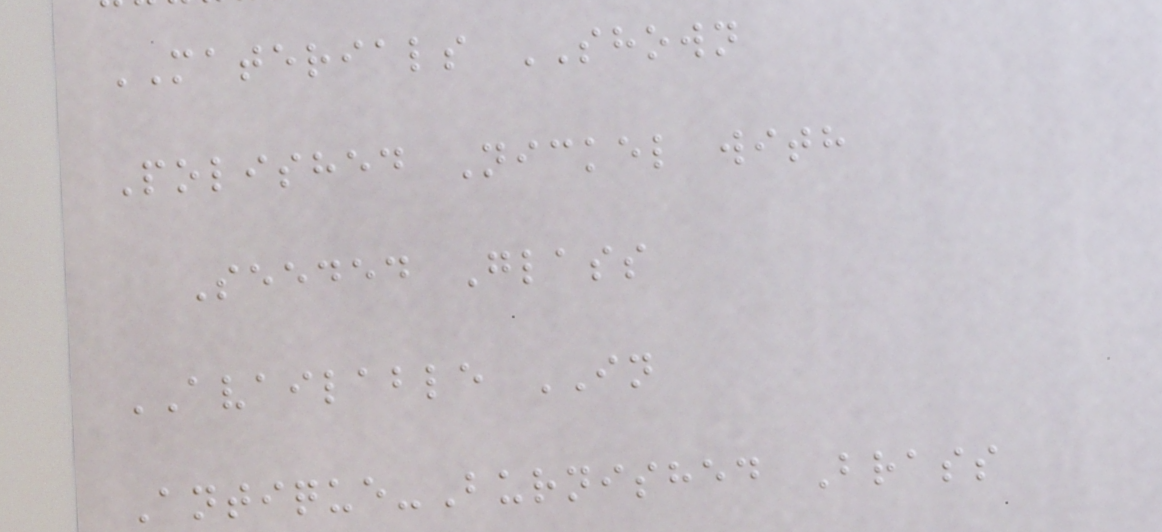MATERIALS SHOWN
Polished Nickel with
Seeded Glass
AVAILABLE IN
Antique-Burnished Brass
